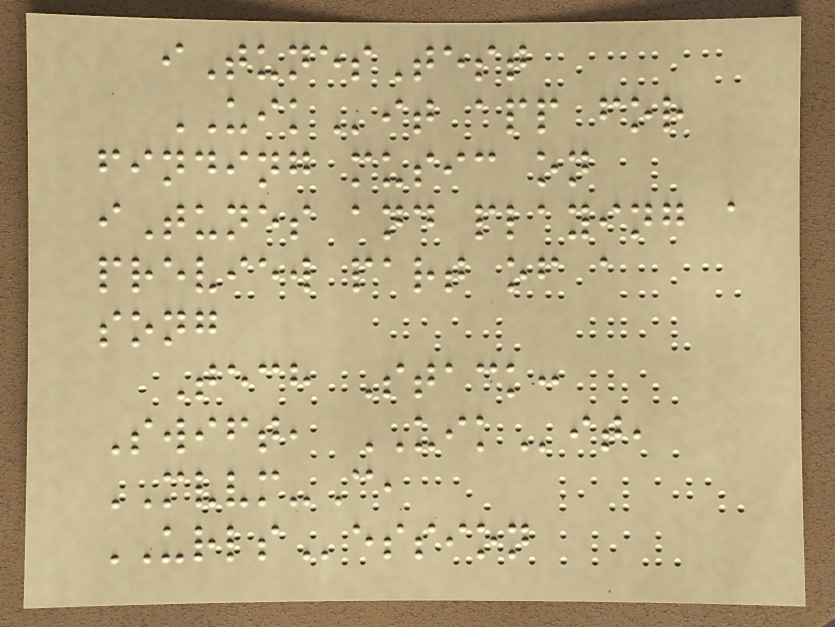iTunesTest
UIKit app for
finding music on
iTunes and playing a
preview part of a
song
Tech Stack:
Swift, UIKit,
MVVM-C,
URLSession
